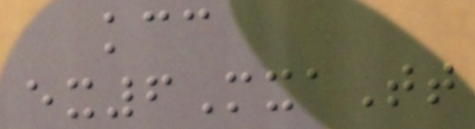kcc
ex6MxaTt
